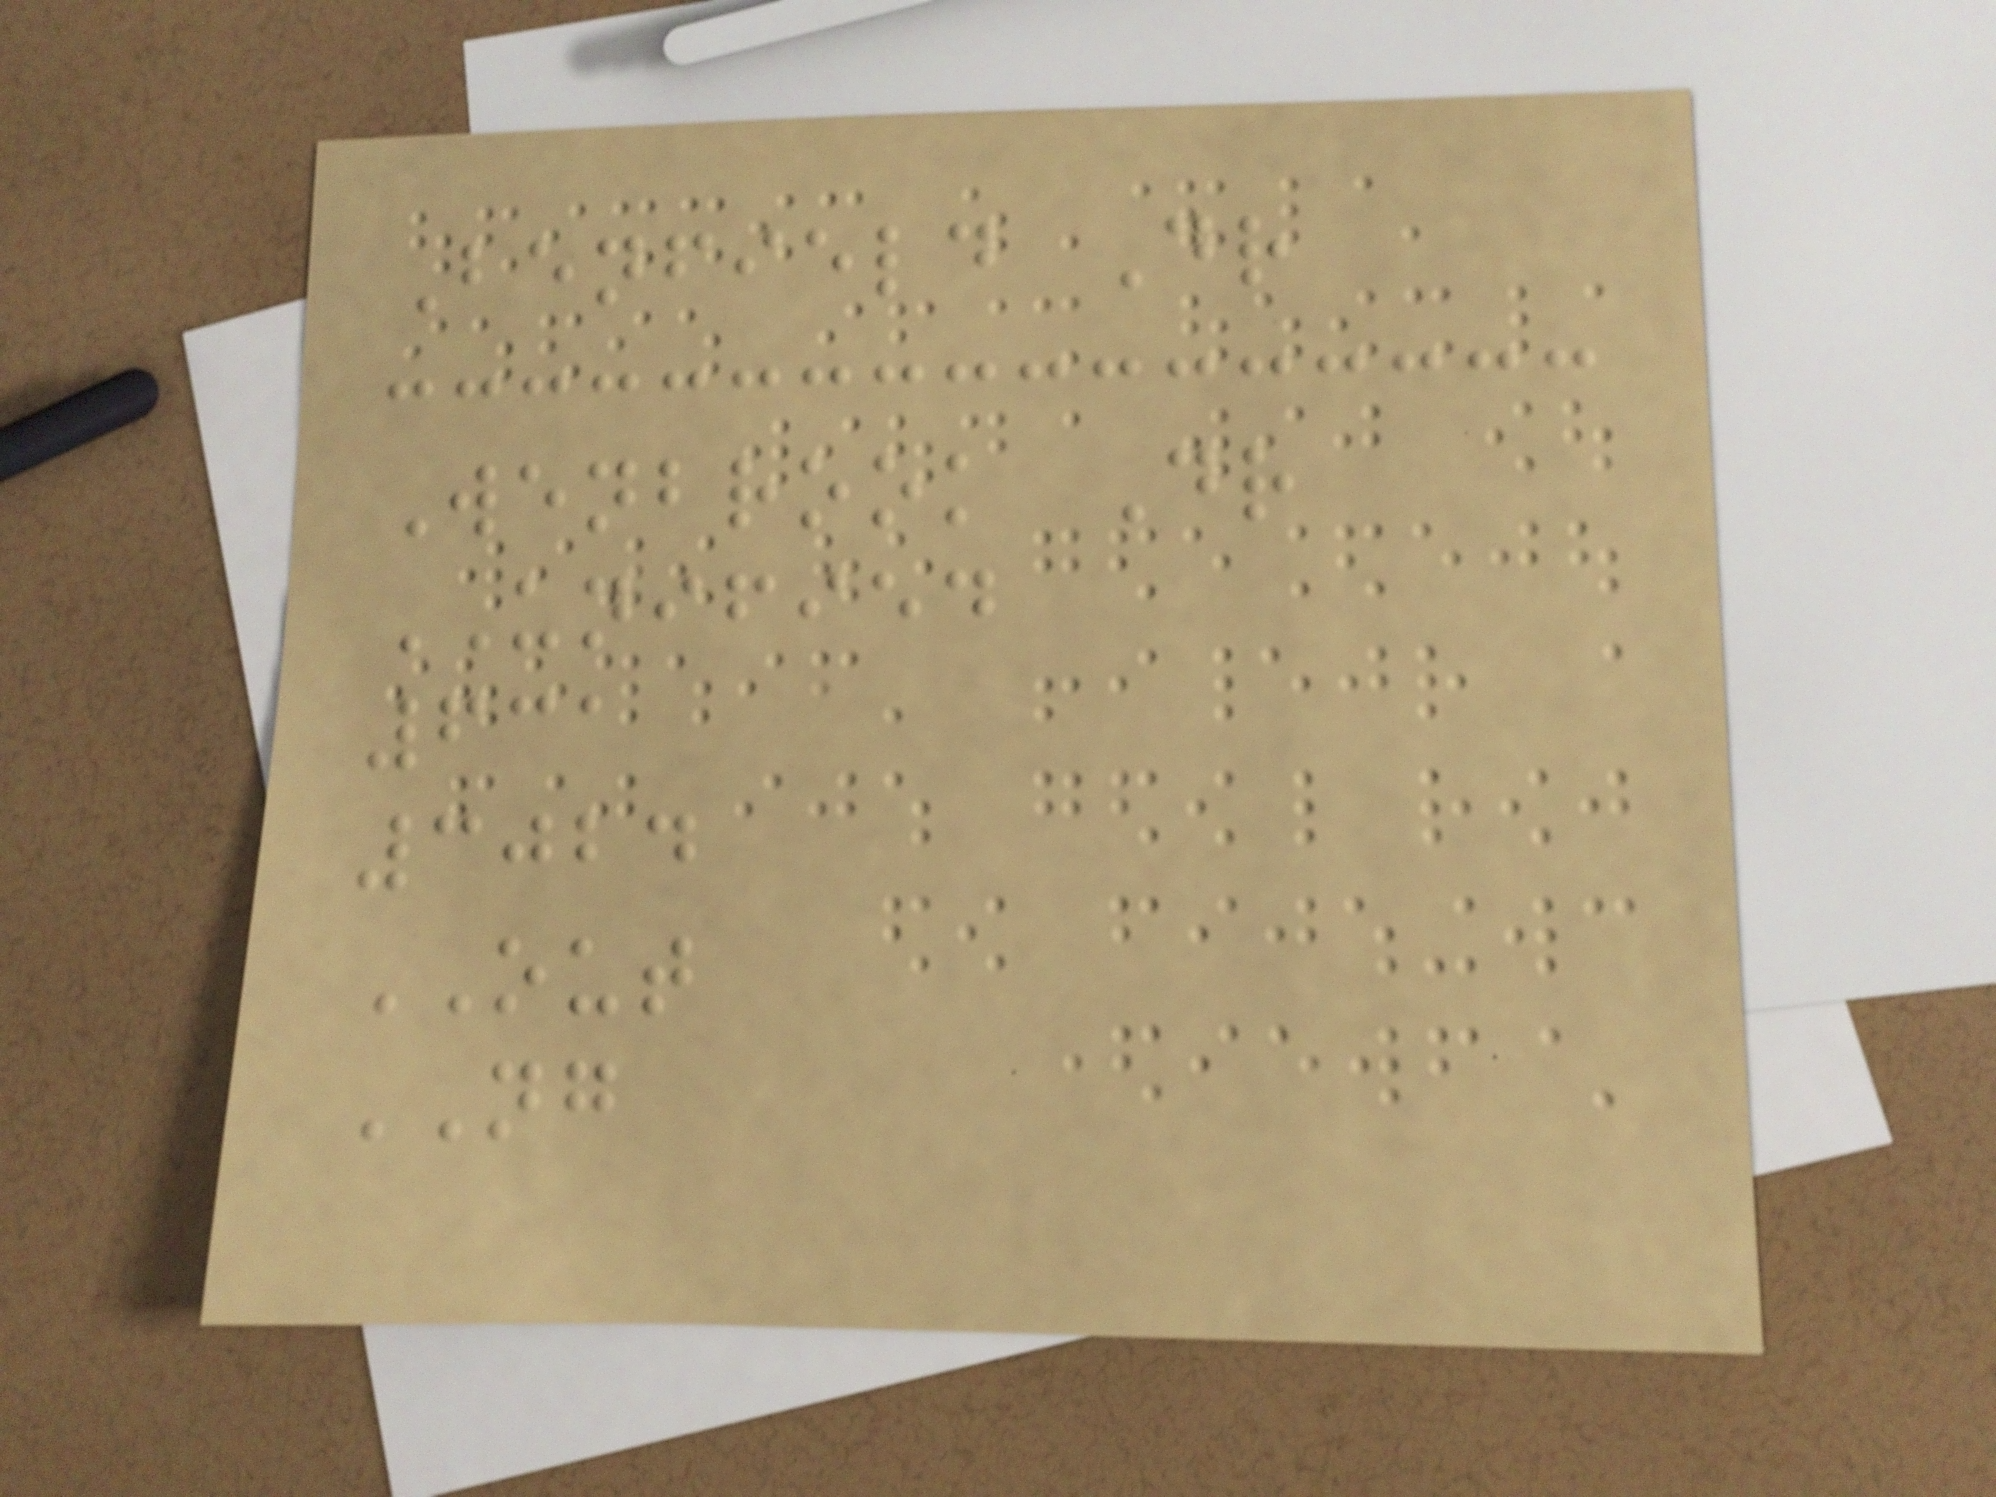Benfield Dr
Wenbrook Dr
UNIFIED
631
3024
OUT
NG
